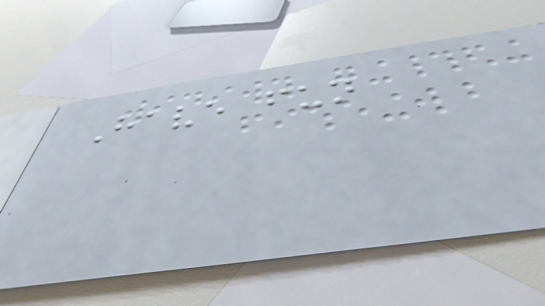Have fun
